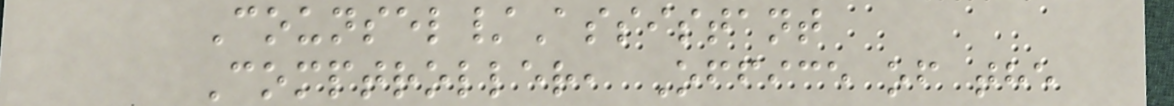Counsel/Assistant
Comptroller, Office of the
